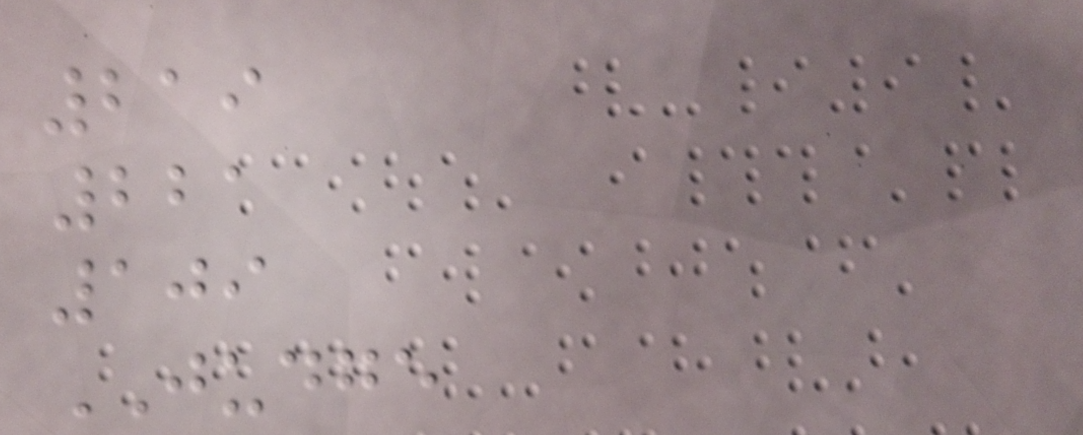219
221
109
JUDGE
